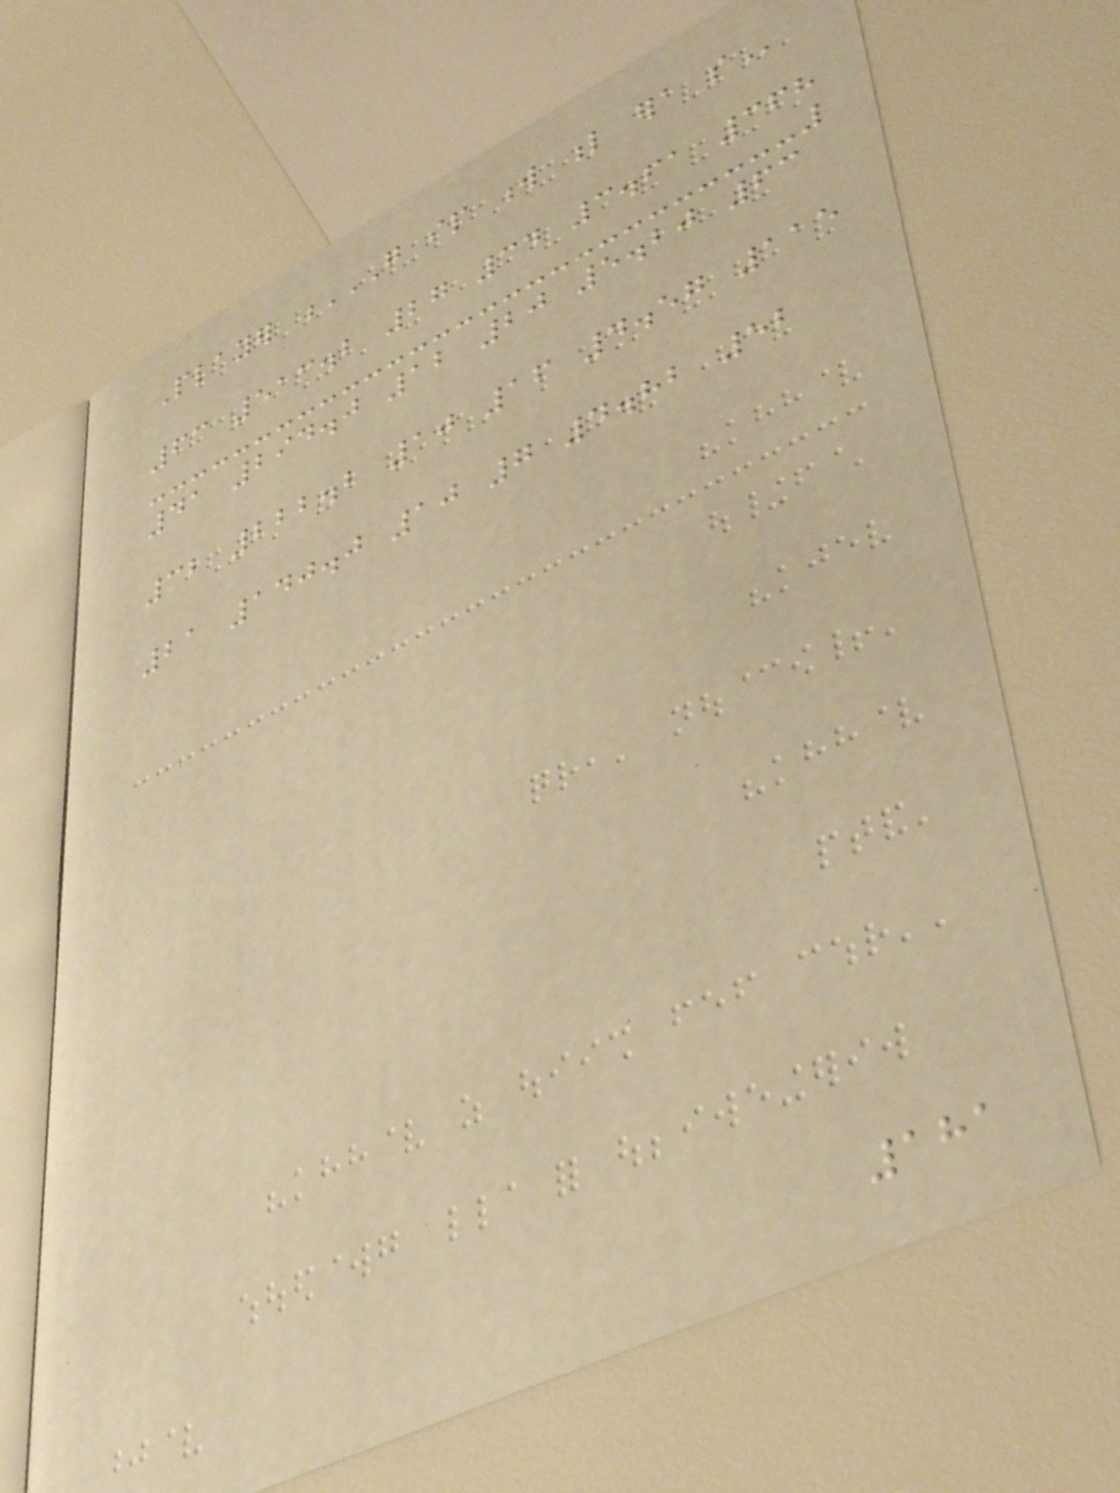Player G IP W L ERA SO
63 513.2 27 34 3.61 368
41 294.0 12 20 5.20 63
32 222.2 10 16 4.57 115
21 140.0 10 7 4.82 52
181
